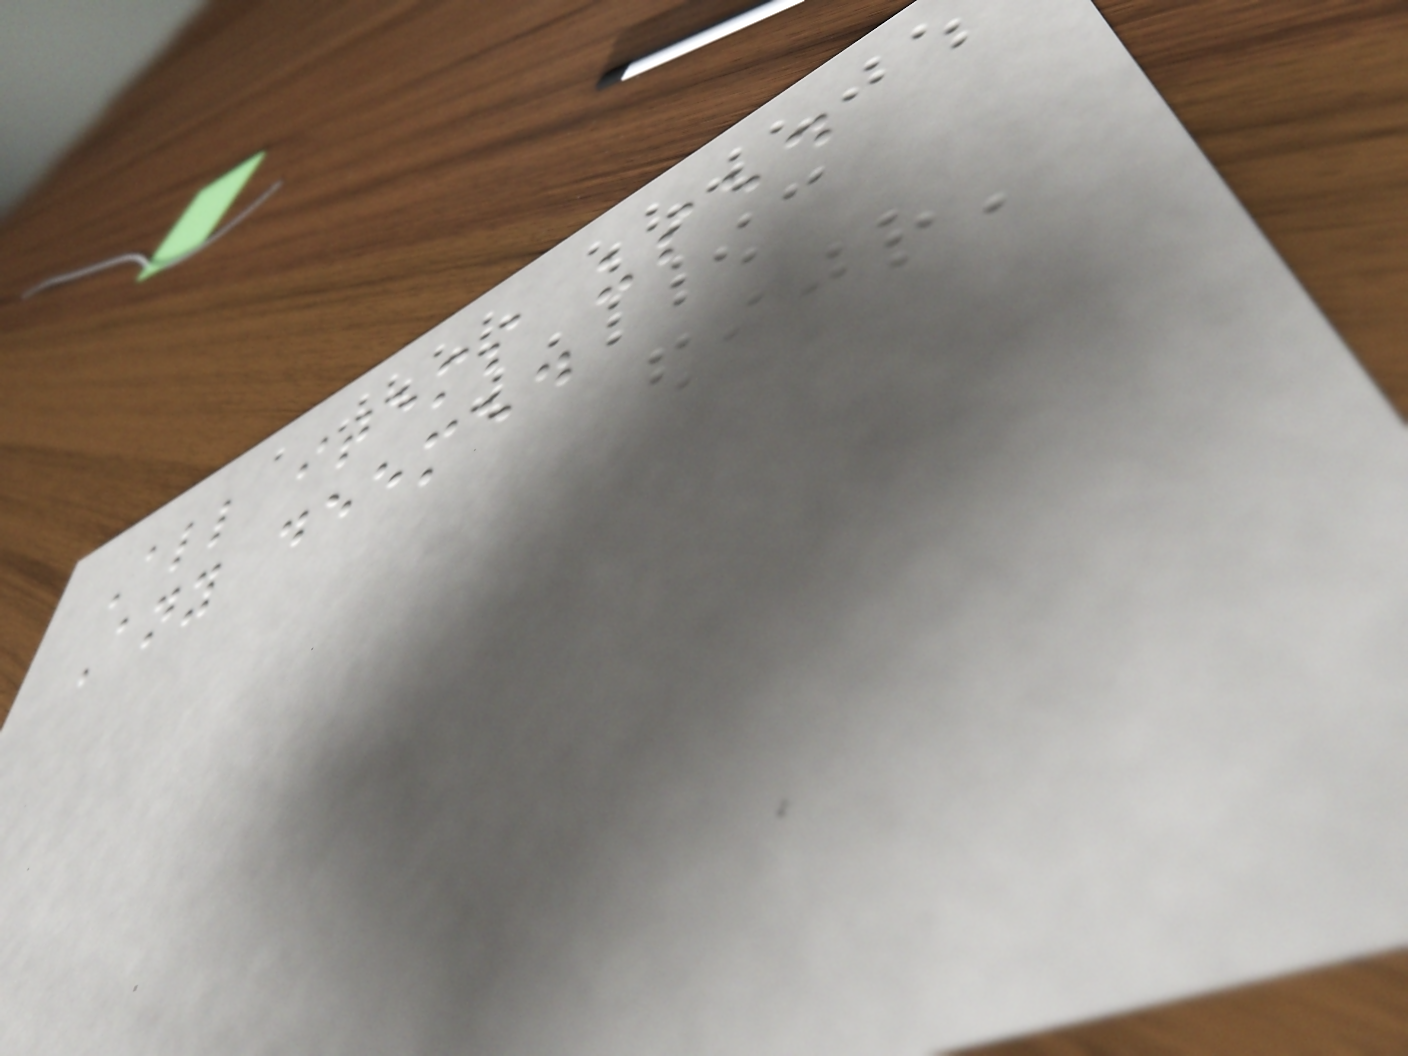All items used
Any deemed
